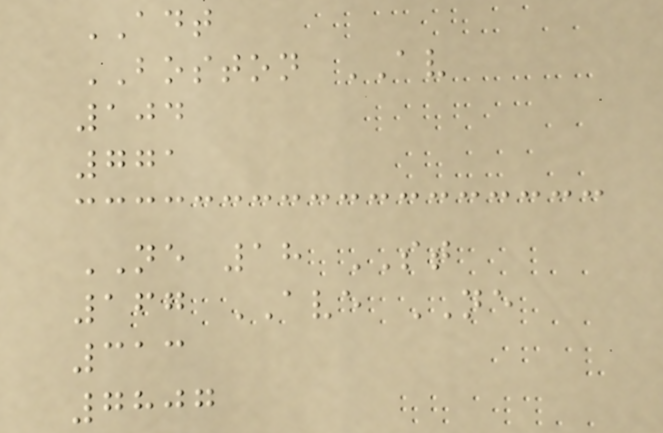ADT
BOSTON AV
104
771
NE 18 ST
167 AVE NE
313
7807
